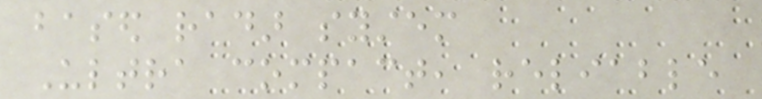based radar system
Ultra compact, reliable
